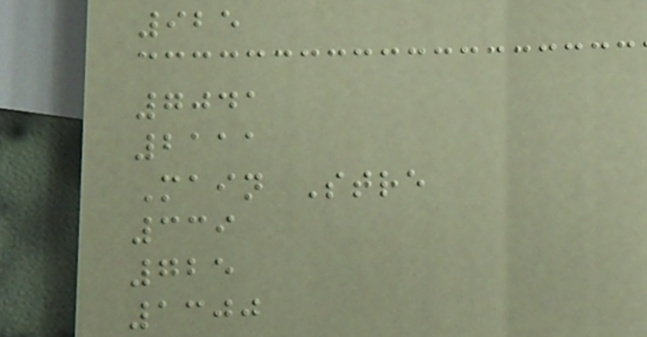925
7041
2111
Main Stre
339
725
1300
